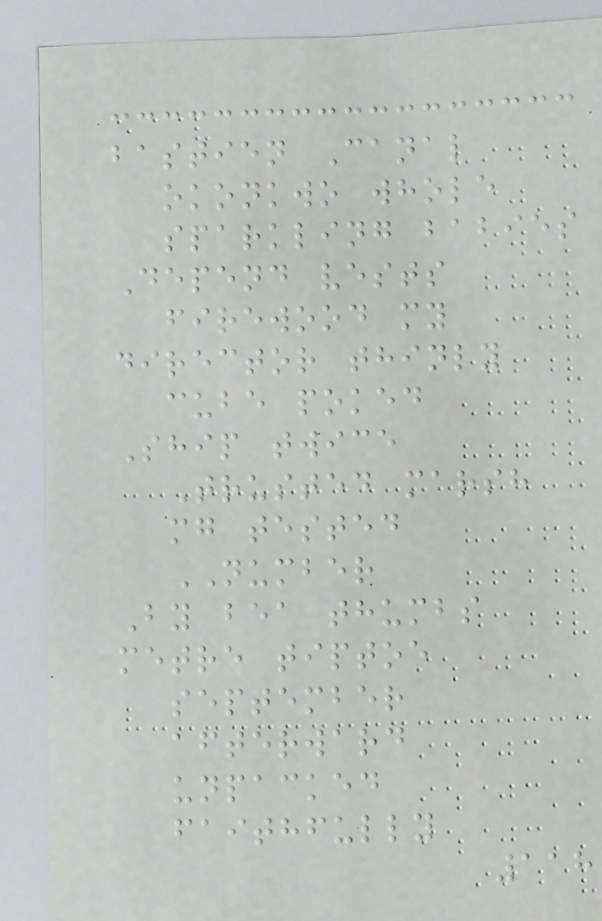bastien Canal
okonkwo whole
sparkling babies
Depend vests
firewood my
director thinly
cube poked
Ship twice
Trusted marsh
mg tested
NUMBER
By bea thumbs
metre tiptoe
september
afterward
unpacked
faithfully
118
